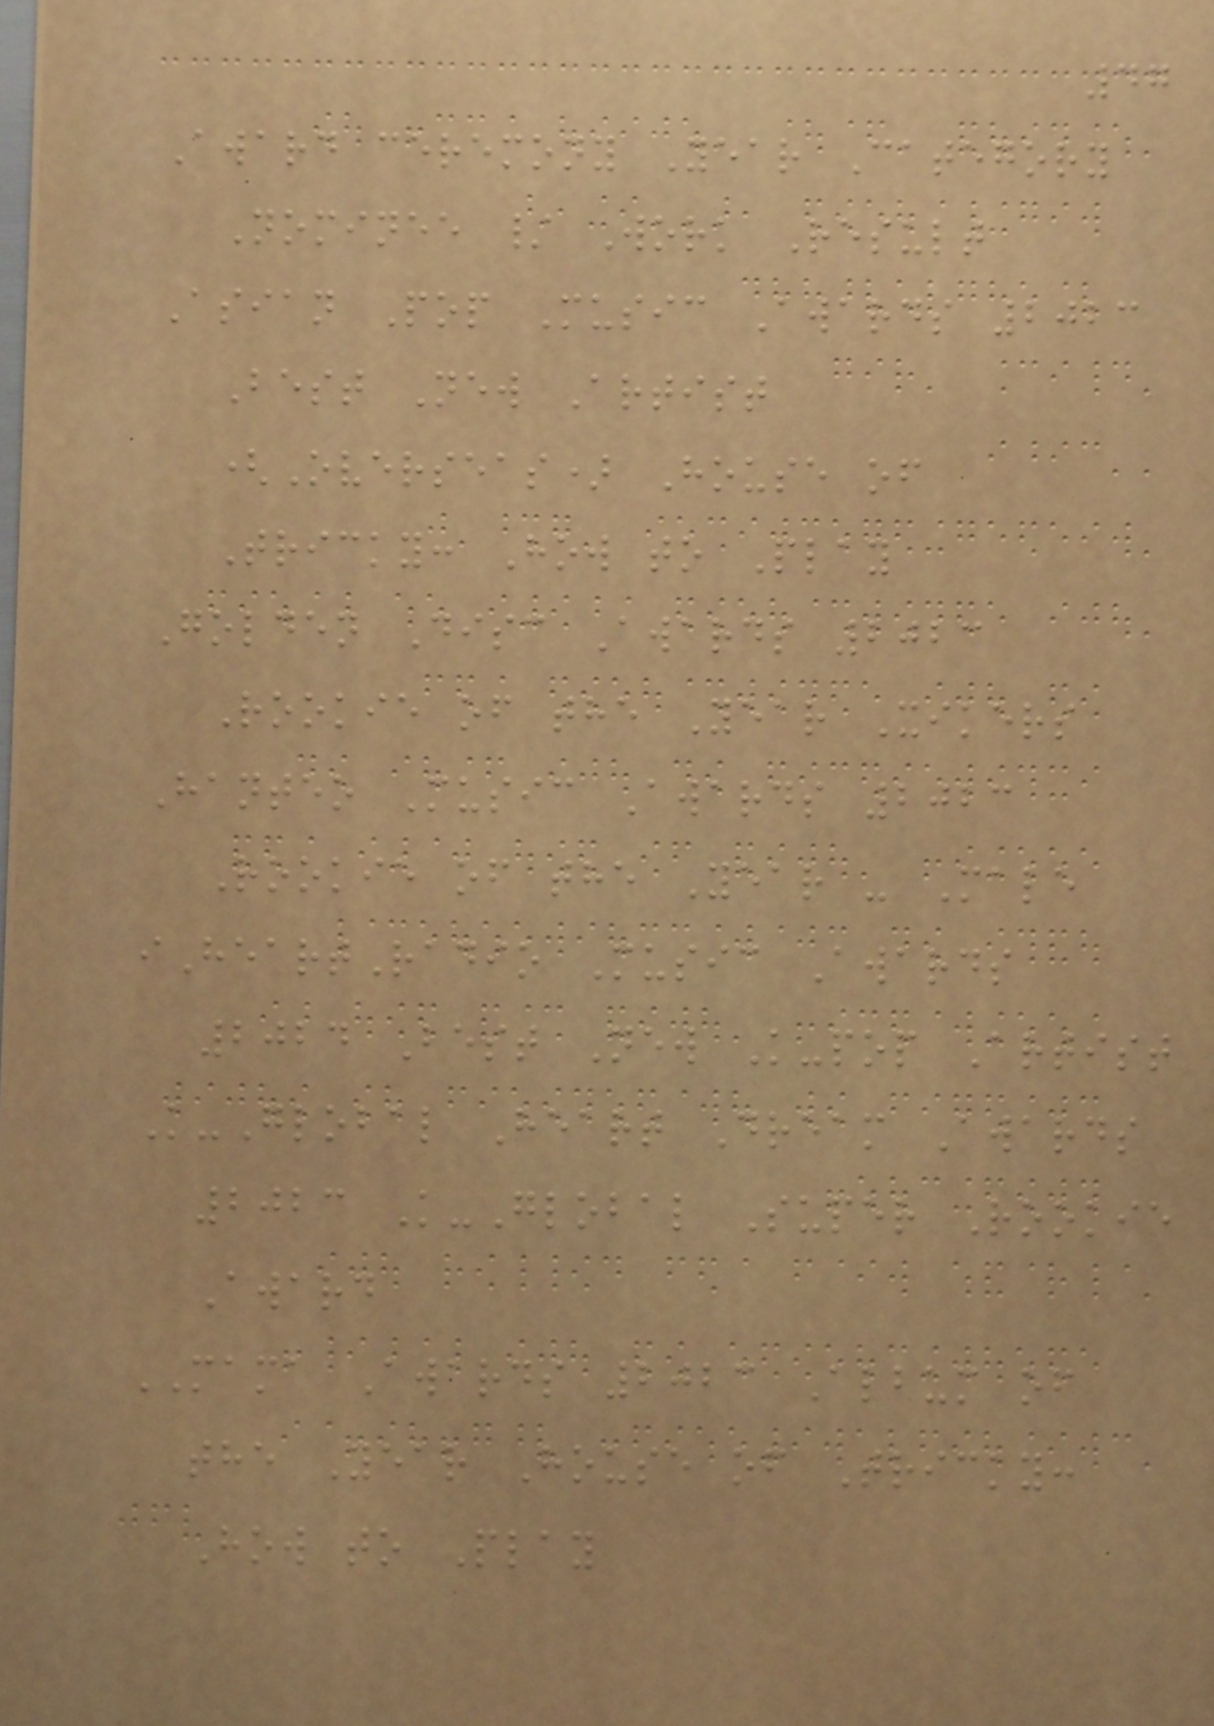47
Award ceremony Year Category
Nominee / Work Result
Asian Pop Music Awards 2023
Best New Artist
(Overseas) House of
Tricky: How to Play
Golden Disc Awards 2023
Rookie of the Year Xikers
Hanteo Music Awards 2023
Rookie of the Year - Male
iHeartRadio Music Awards
2024 Best New K-pop Artist
K-Global Heart Dream Awards
2023 K-Global Super Rookie
Award
MAMA Awards 2023 Album of
the Year House of Tricky:
How to Play
